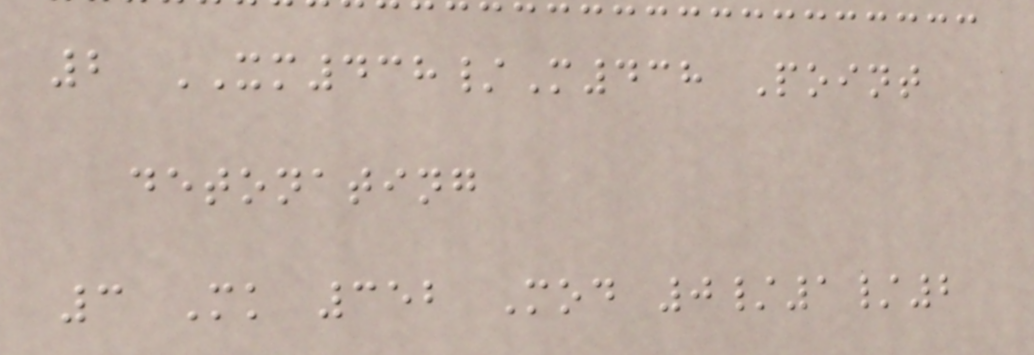2 XM438/M438 Point
detonating
3 Mk 352 Mod 0/1/2
